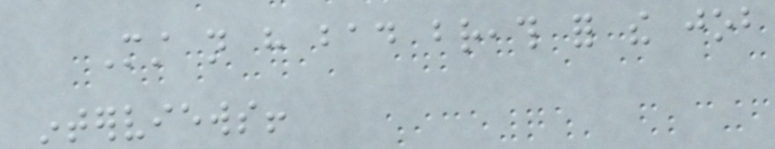Must not have bad breath for the job
interviews!
